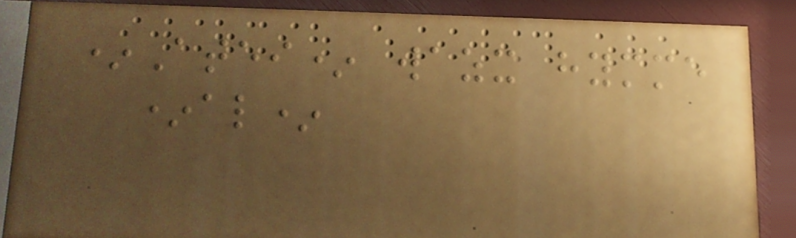*Atei* wazx hymme
*al*
